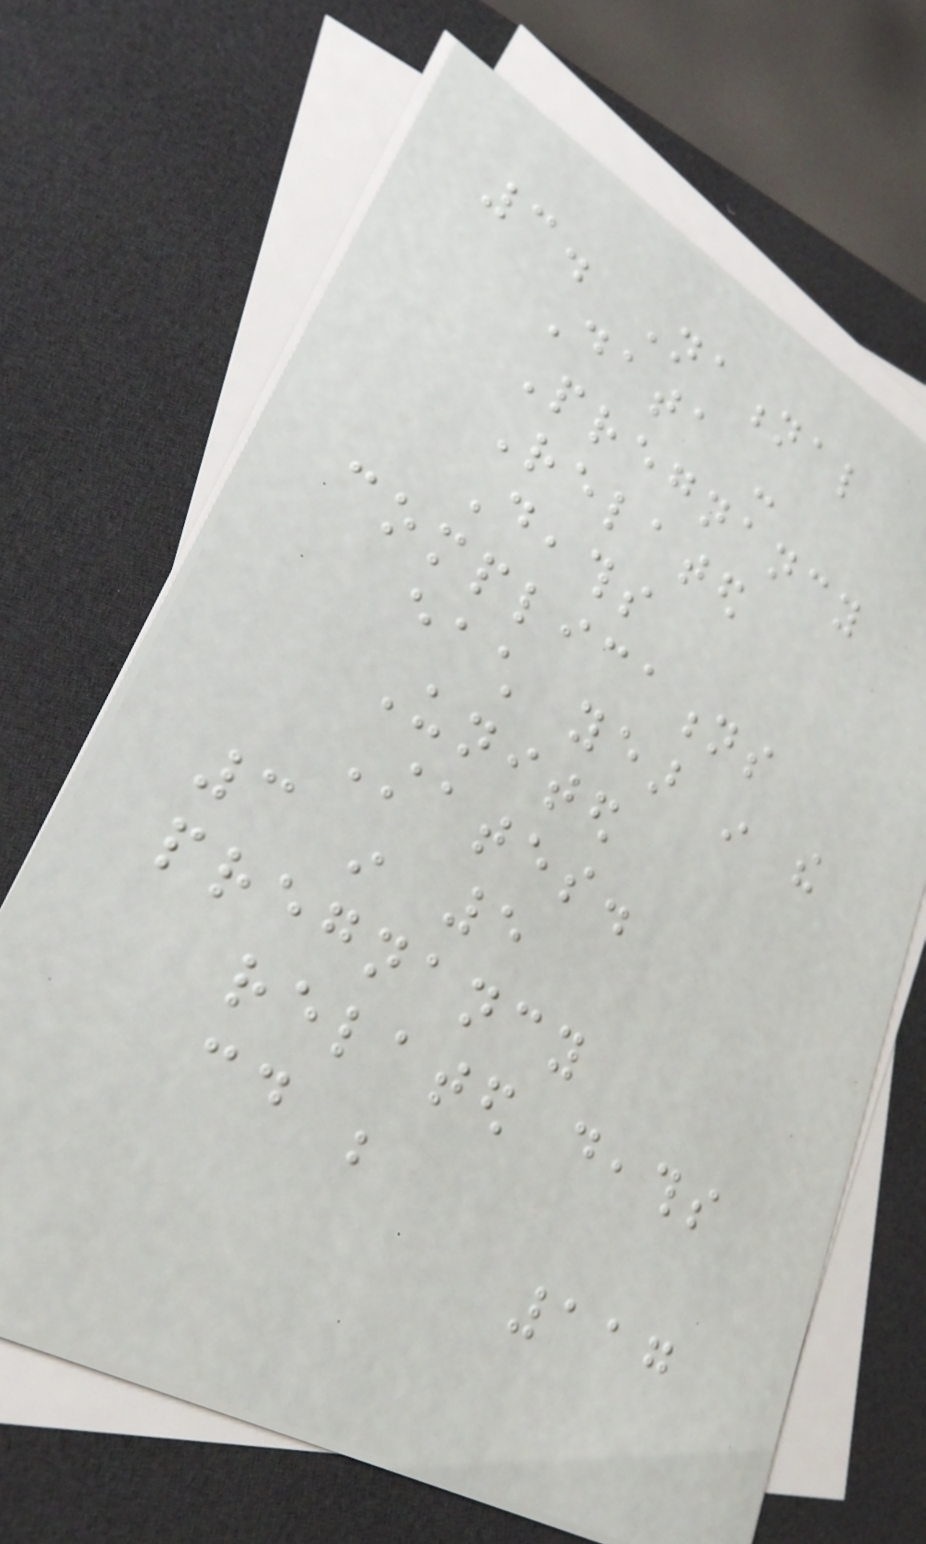3. National
Data -
Pregnancy
Related
Deaths
complications
each year in the
United
States.
3 in 5
pregnancy
related deaths
could be
117
